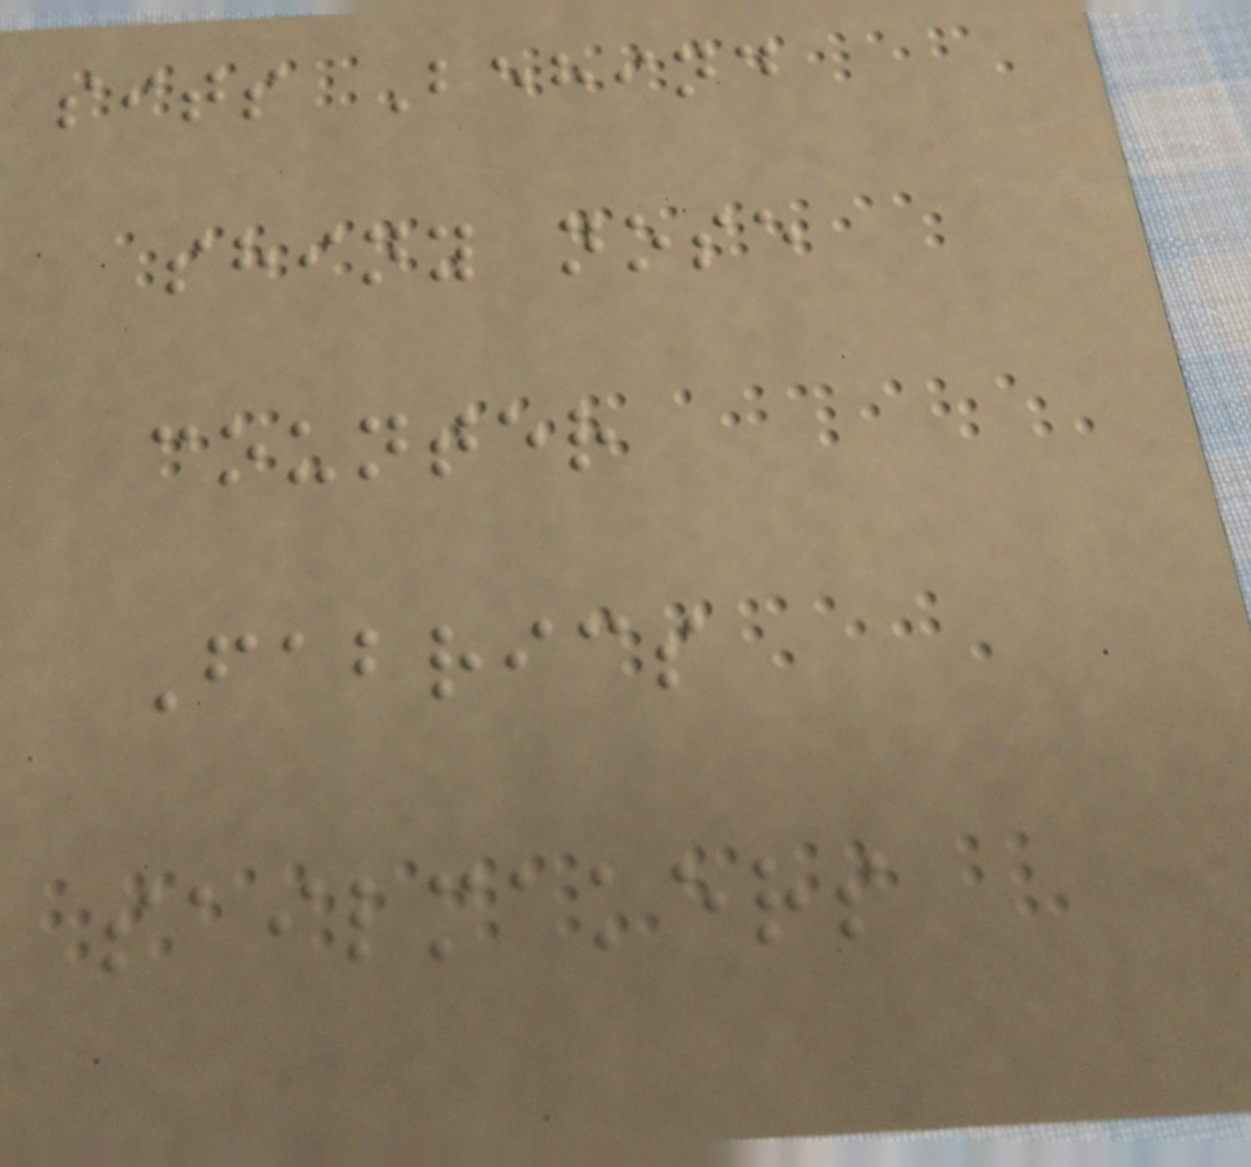sits Behind
shiny nose
counter
Fabrics
sailmakers
